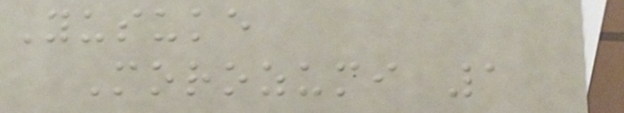Yusuke
Morozumi 1
